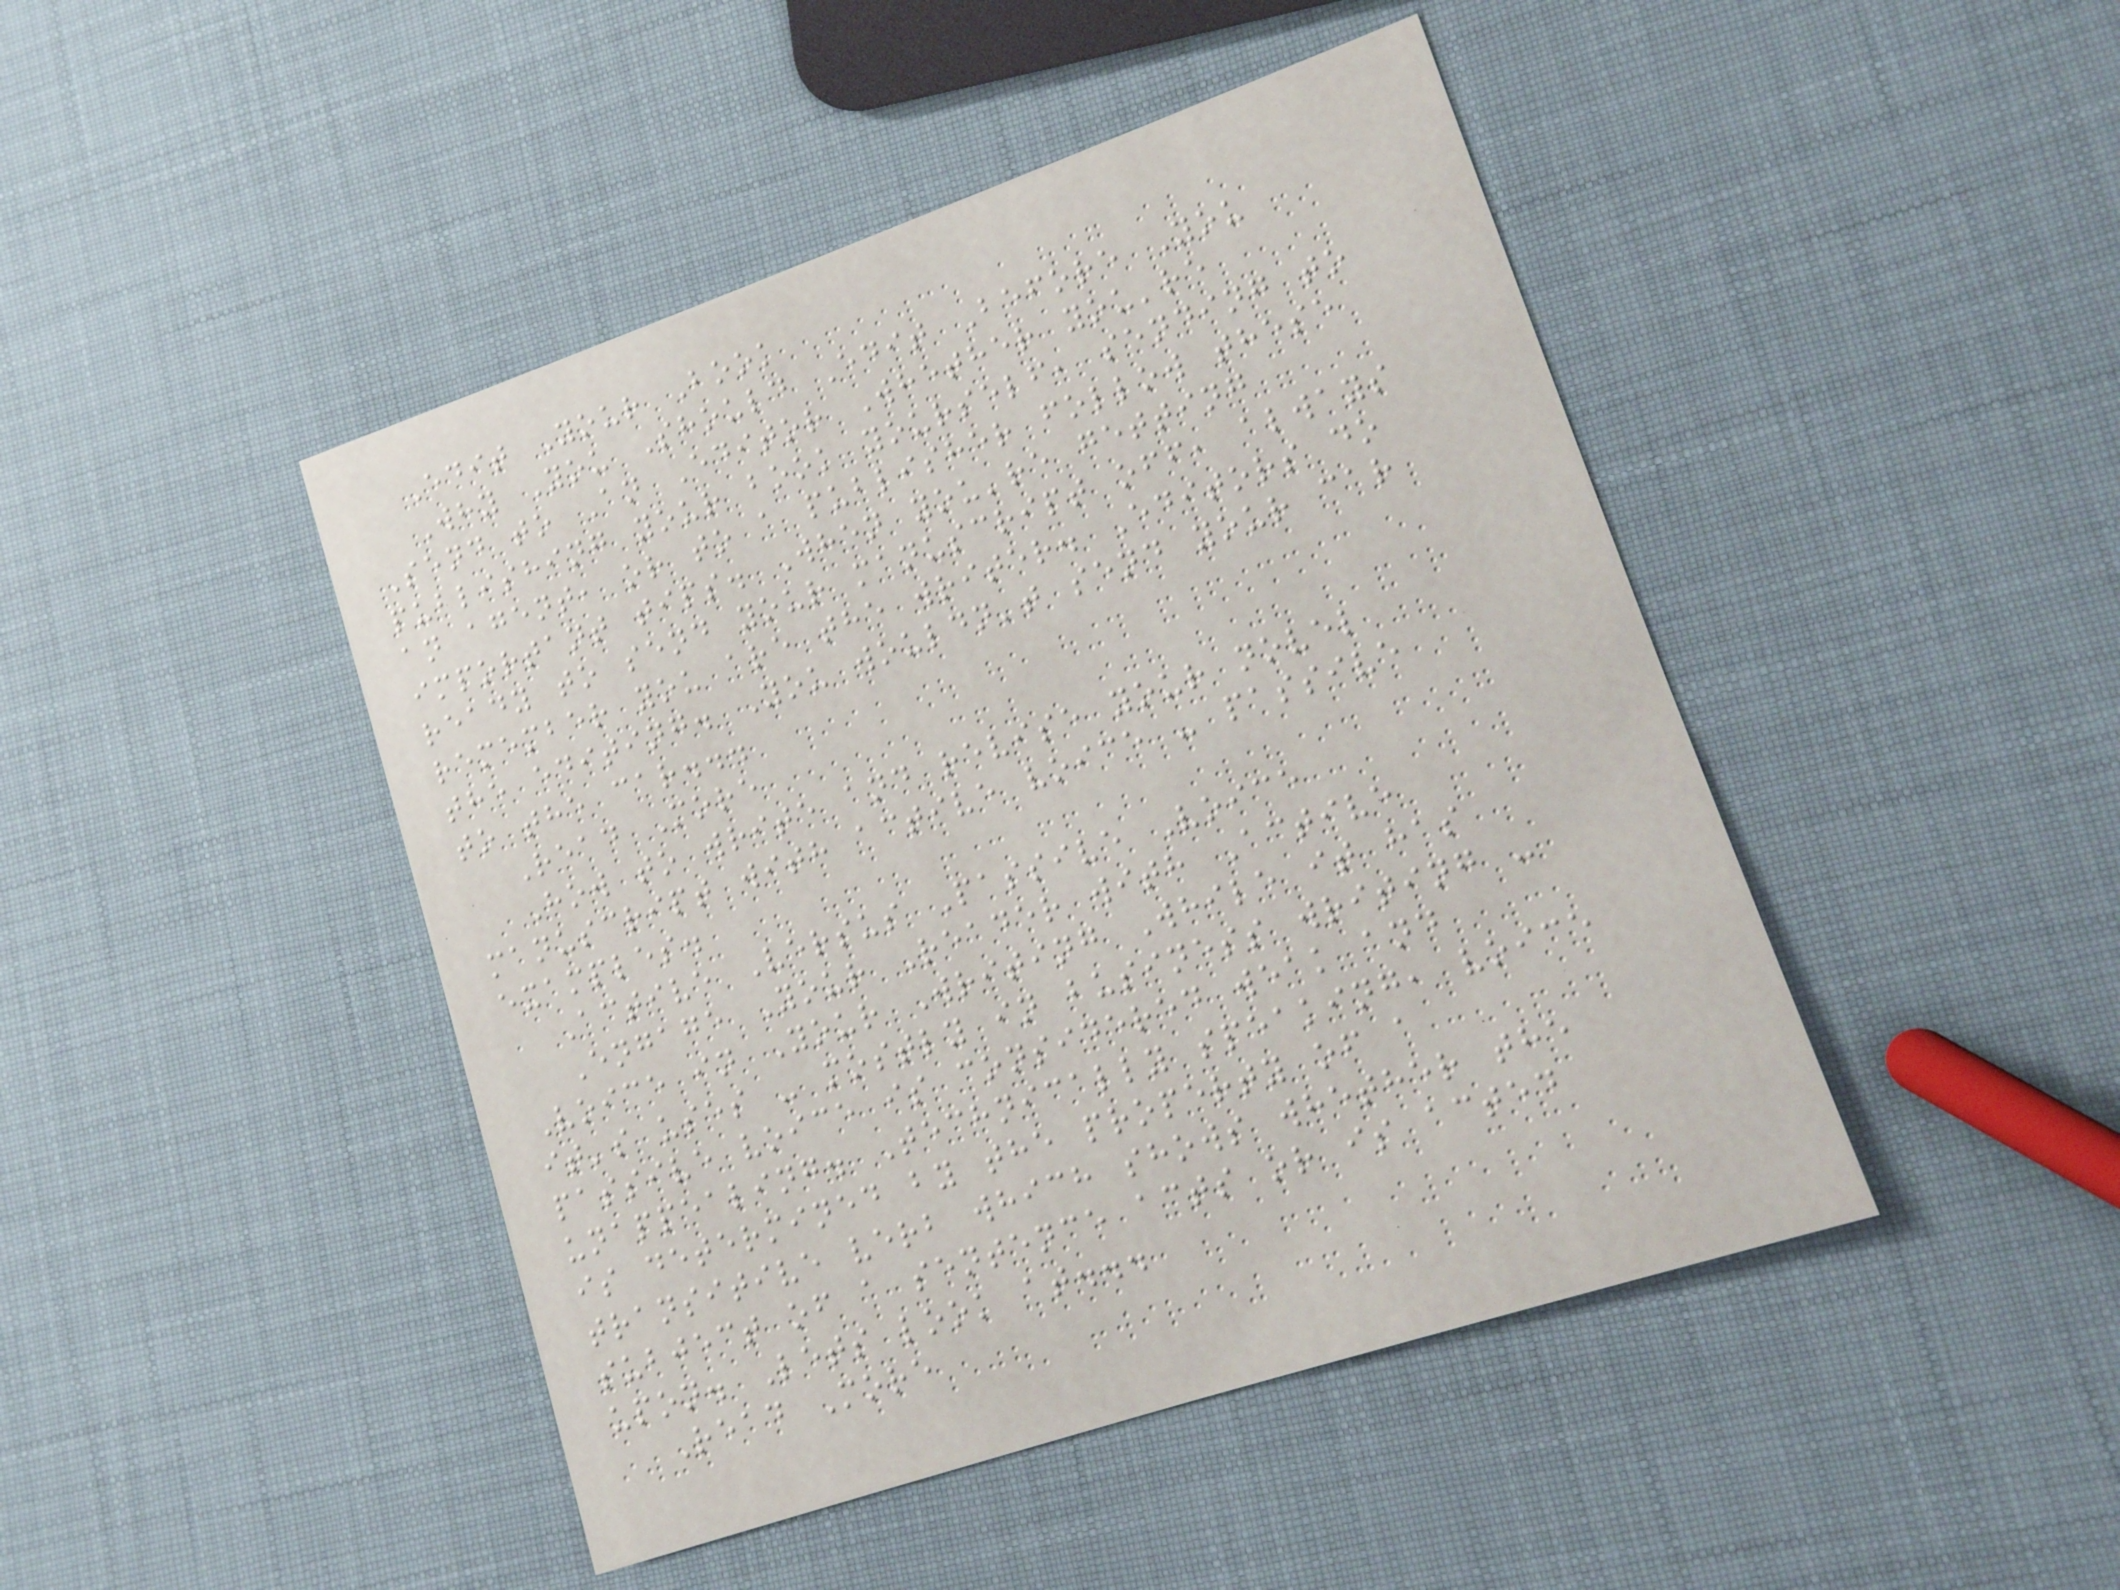Edit Your Book
Why You Should Edit Before You
Send to An Editor Whether you're
publishing your book yourself, sending to
an agent, or to a publisher follow these
important tips. When you're getting
ready to send your manuscript off, always
remember you are the writer. Editors do
the editing. You wouldn't send your car
to the car...
Read More
How to write and revise your novel
manuscript with active voice - passive
examples.
Active Versus Passive Voice
Engage Your Reader with Active
Voice in Your Writing While it has
it's uses - mostly in business writing -
passive voice is considered weak and
unappealing. Technically speaking, voice
is determined by the property of a
transitive verb which shows whether the
subject of a sentence acts or is acted
upon. Lets look at...
Read More
